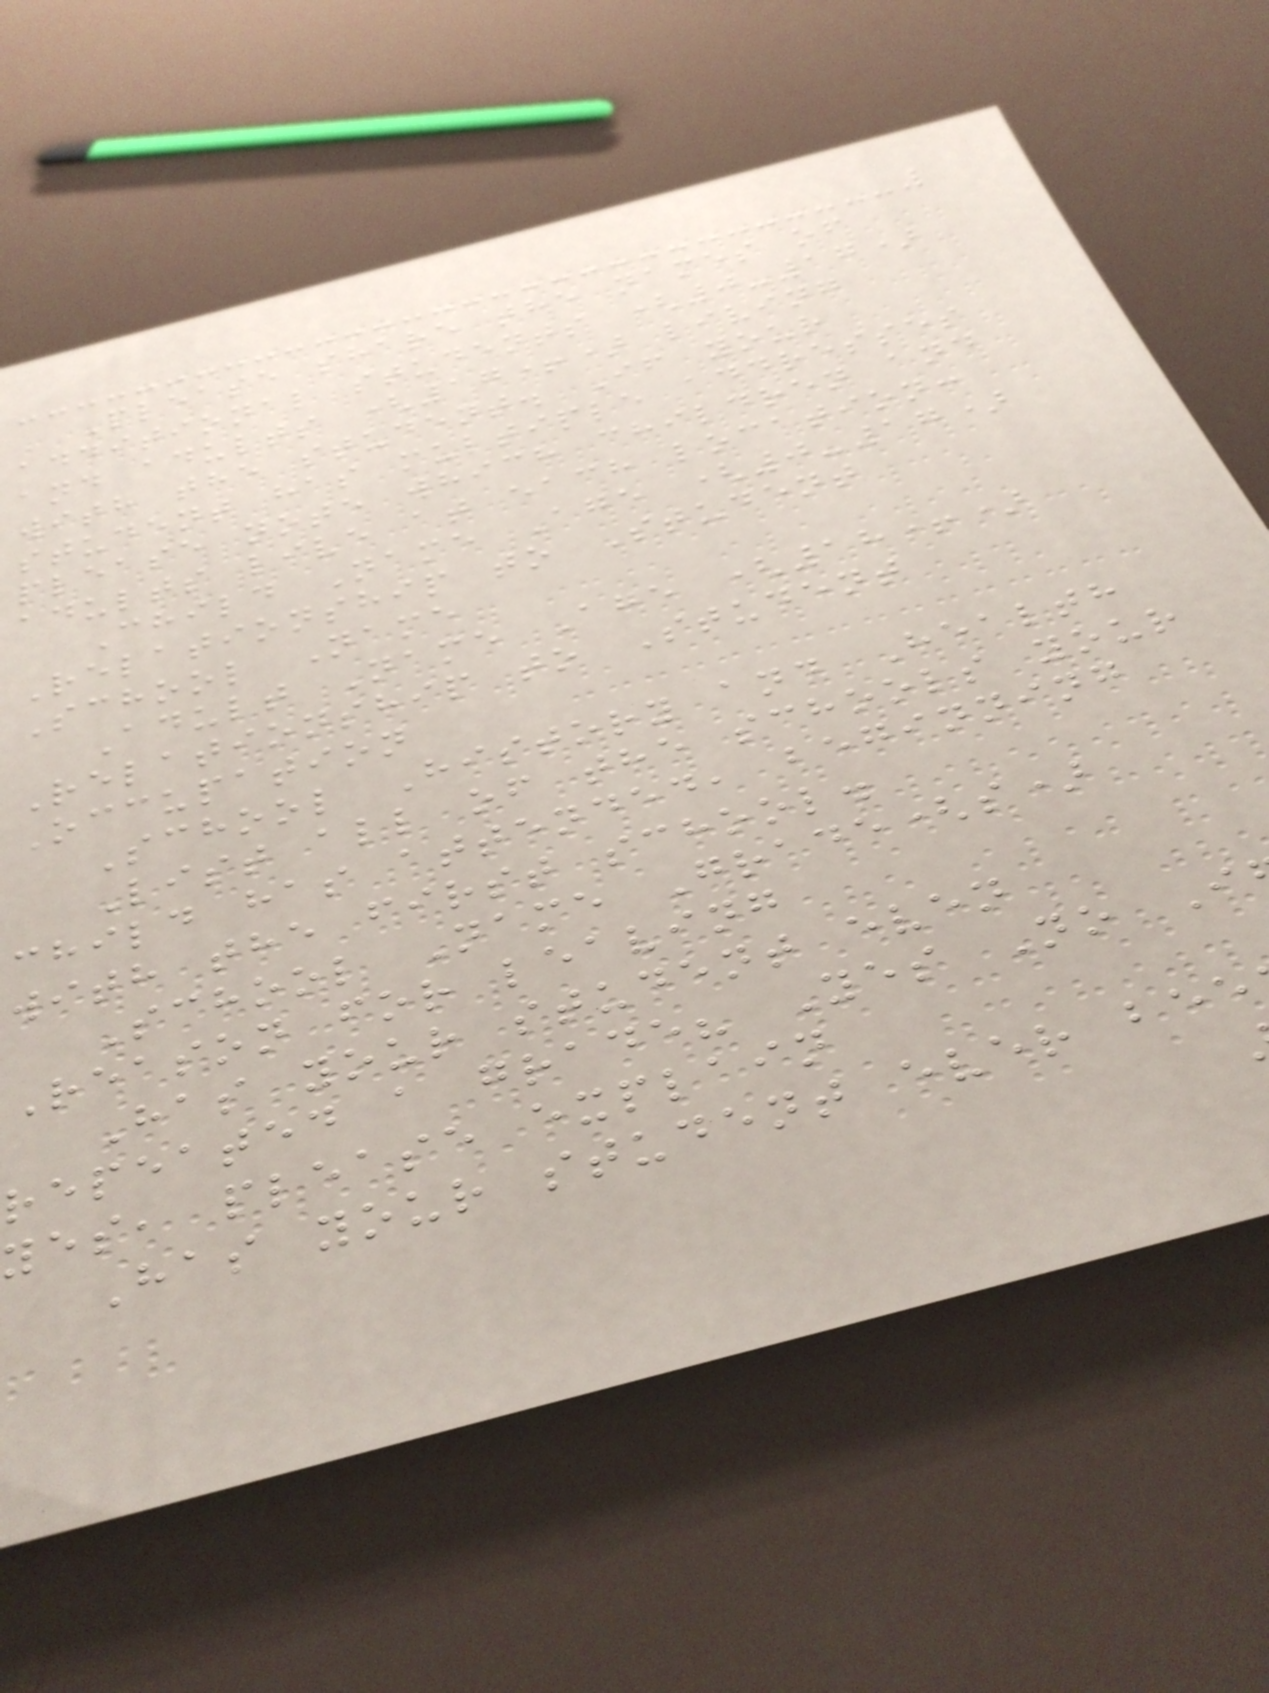Please share the names of
additional students (0-17)
and adults (17+) living
with the student. If your
student has multiple addresses
please note which children and
adults live at each location:
Child Name Age (0-17)
Relationship to Student
School Name
Adult Name Age (18+)
Relationship to Student
Occupation
School History and Health
List all of the schools your
child has attended, beginning
with the first school.
School Name Grade(s)
Reason for leaving
Has your student even
repeated a grade? Yes No I
yes, please explain
Has your student ever bee
